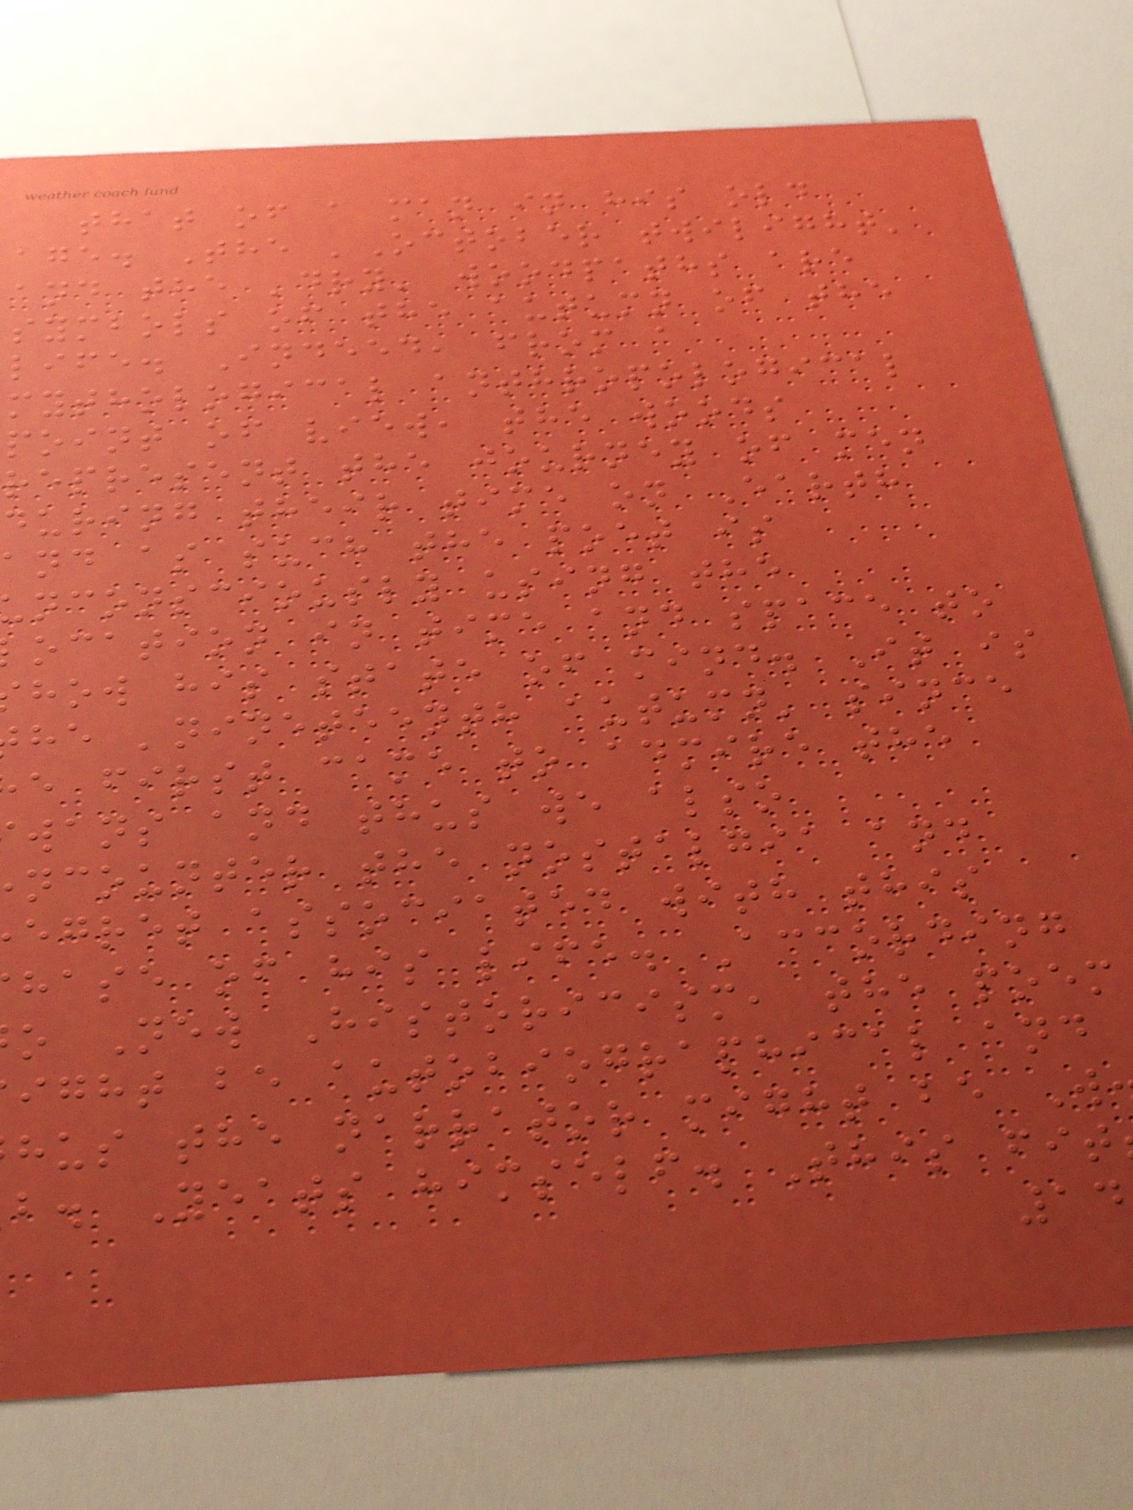that of a man in his old
age. The 'October twilight'
and the 'dry' woodpaths are
symbols of the autumn of the
life. Indeed, from a
mythological anthropological
point of view, the woods
represent the journey of men
during their time on Earth
and as such the poet is
nconsciously using the
ocation in time and space to
how his state of mind. It is
he 'nineteenth autumn' since
e first came to admire the
wans and thus we also
ncounter the nostalgia and
egret associated with this
hase of his life. According
o New Historicism, the poem
ight be autobiographical and
hus the narrator might be W
b. Yeats himself. This fit
